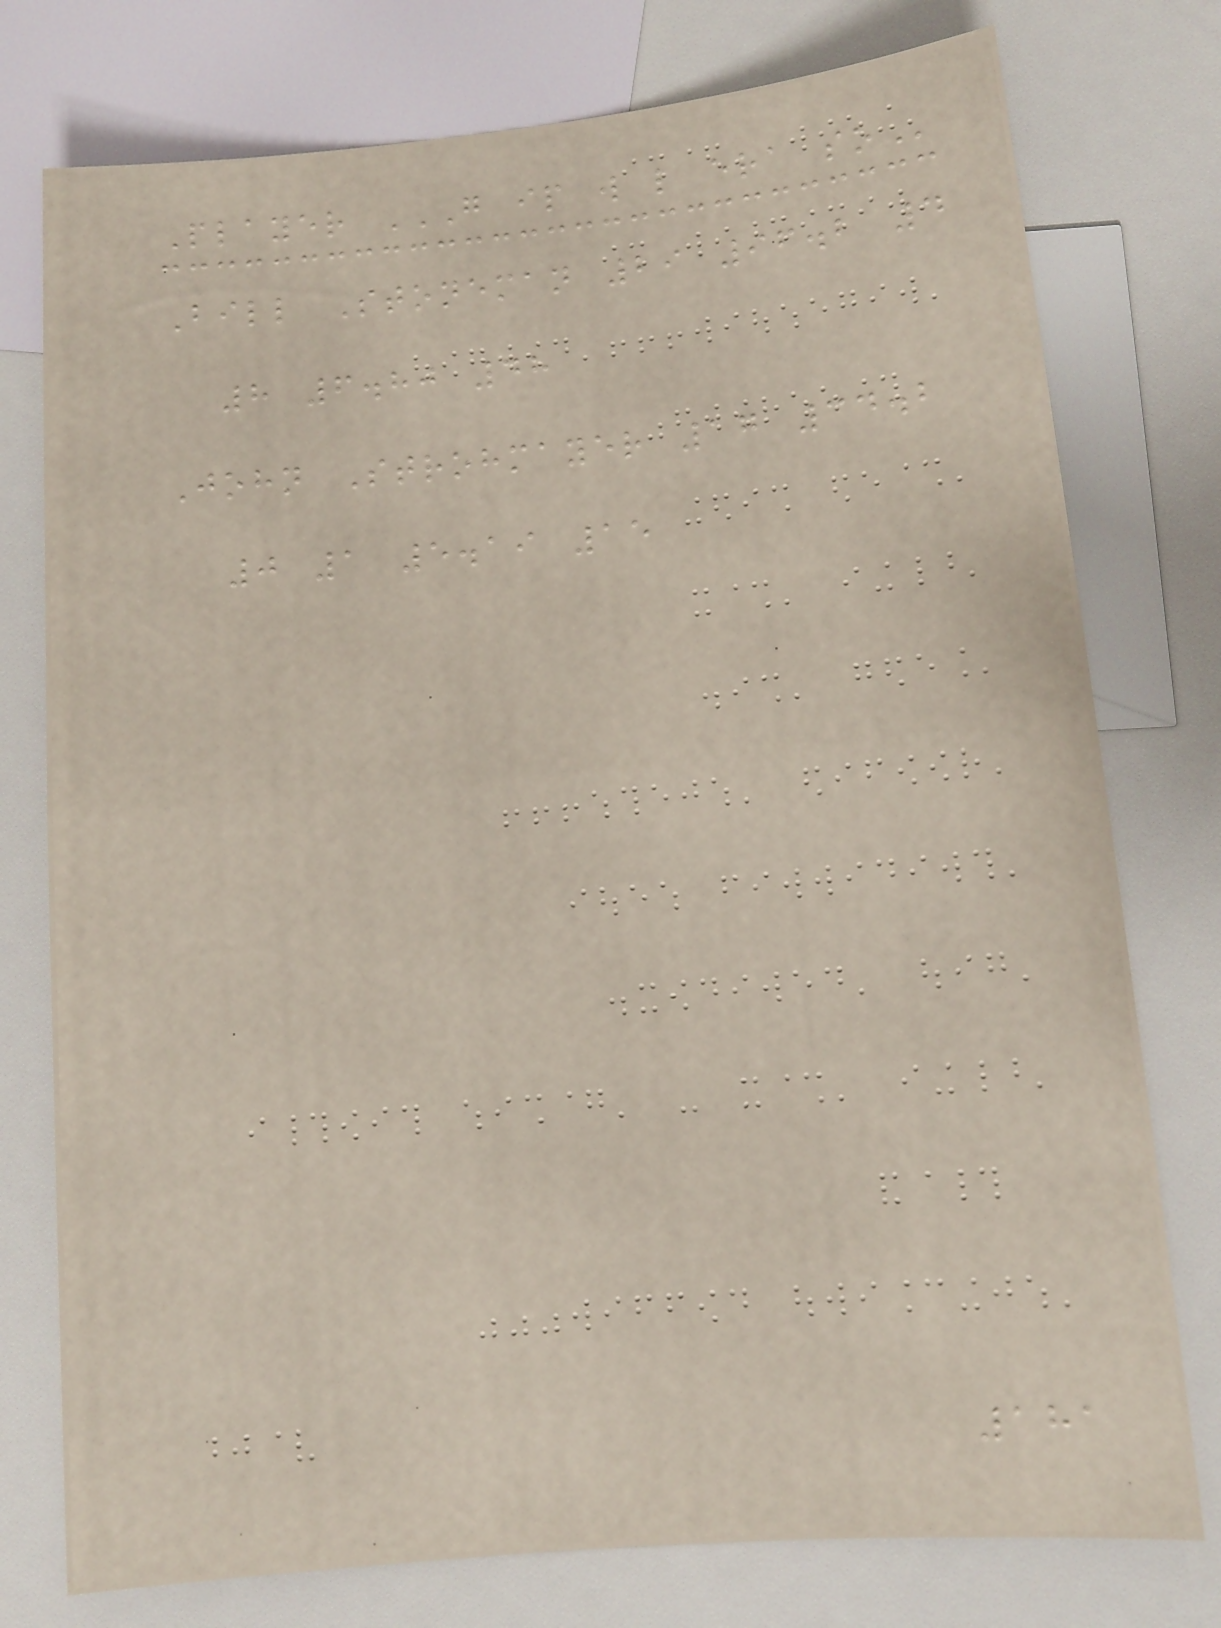Player G IP W L ERA SO
Bill Stoneman 29 96.2 4
8 6.80 48
John Strohmayer 17 34.2
0 1 5.19 15
181
